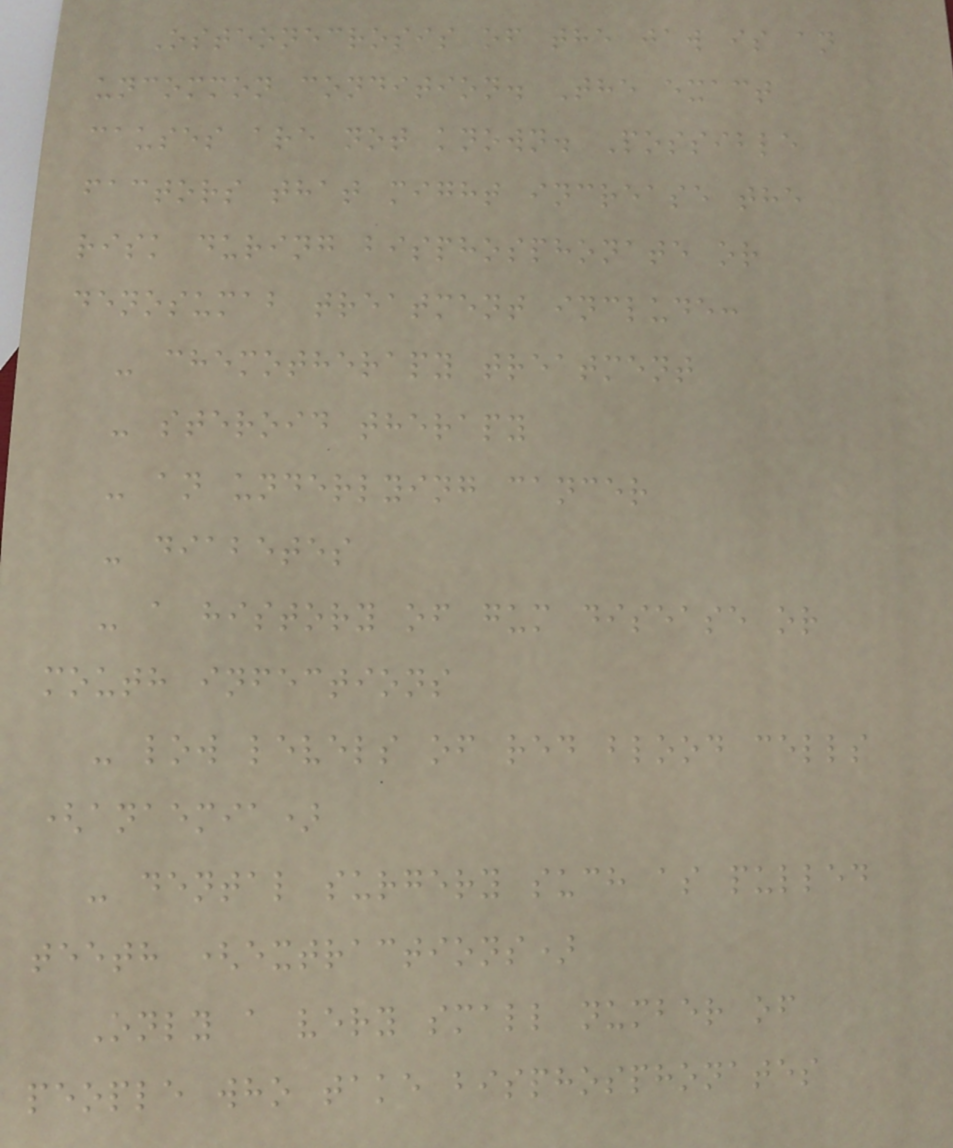Osteonecrosis of the jaw is an
uncommon condition. The exact
causes are not known. Possible
factors that might increase the
risk during bisphosphonate or
denosumab treatment include:
- chemotherapy treatment
- steroid therapy
- an underlying cancer
- diabetes
- a history of gum disease or
mouth infections
- low levels of red blood cells
(anaemia)
- dental surgery such as pulled
teeth (extractions)
Only a very small number of
people who take bisphosphonates
